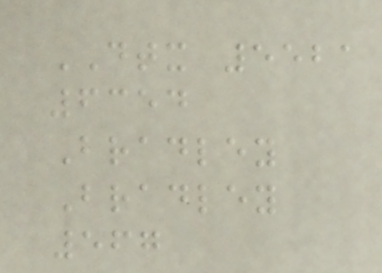DTX 5521
6354
Bradley
Bradley
567
